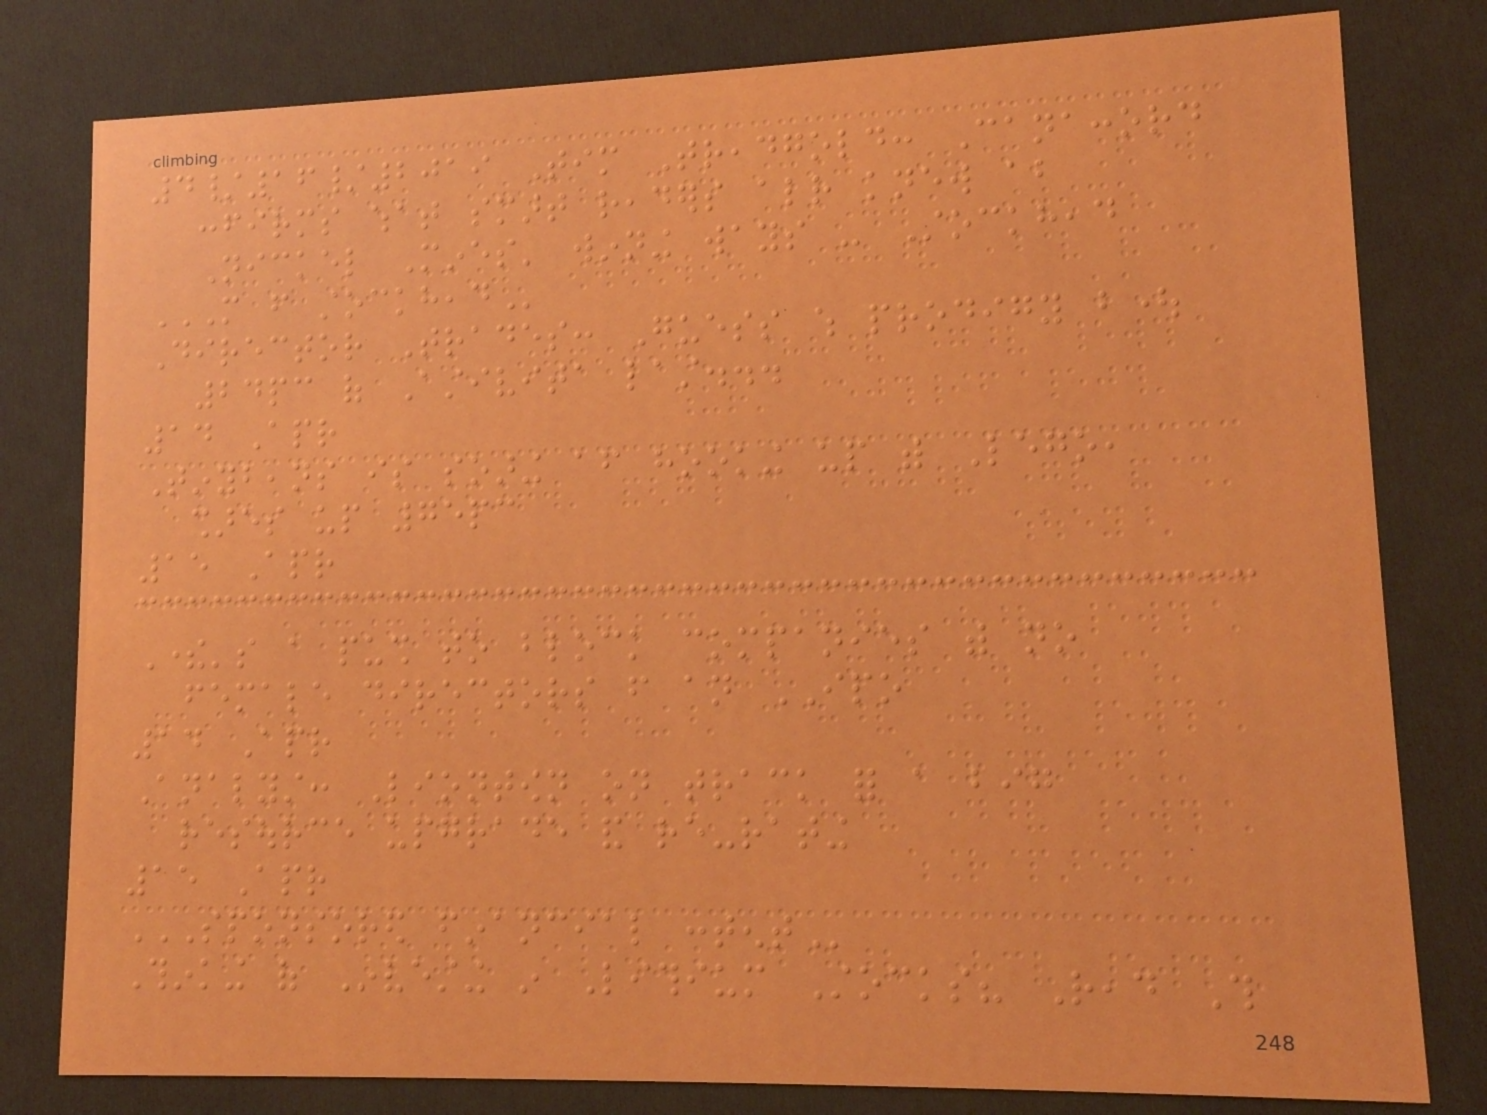4/16/2019 Tim Treadgold: Canaccord
confirms what smart readers already knew about
Nickel Mines' winning ways - Stockhead
MORE FROM STOCKHEAD
Director Trades: Guess which prodigy bought
24pc of Astivita last...
14 Apr
Tinybeans is soaring after hooking up with Lego,
shares up 75pc
15 Apr
There's a push to block companies with no
female directors from an IPO
14 Apr
Analyst: Liontown on track for a big
resource upgrade and re-rating
15 Apr
SPONSORED FINANCIAL CONTENT
Thinking of Investing in Lithium Stocks? Read This
